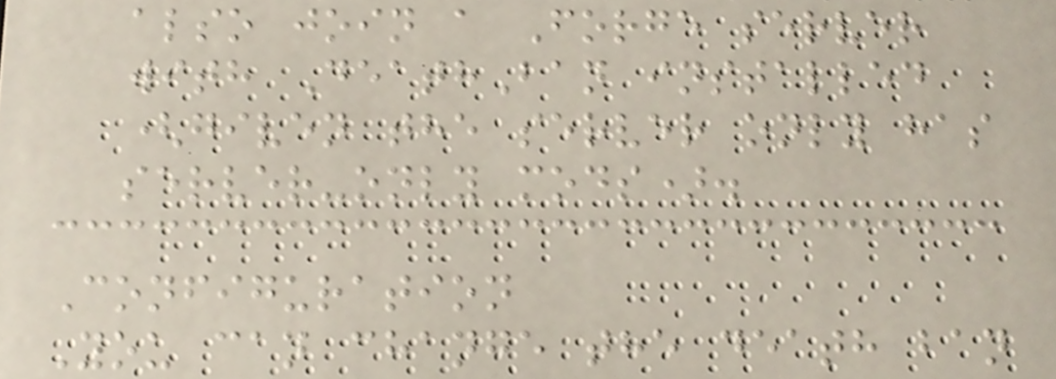also join a Forge server
with DeathBan installed
(given the server only has
server-only mods).
Configuration
You can change the death ban
